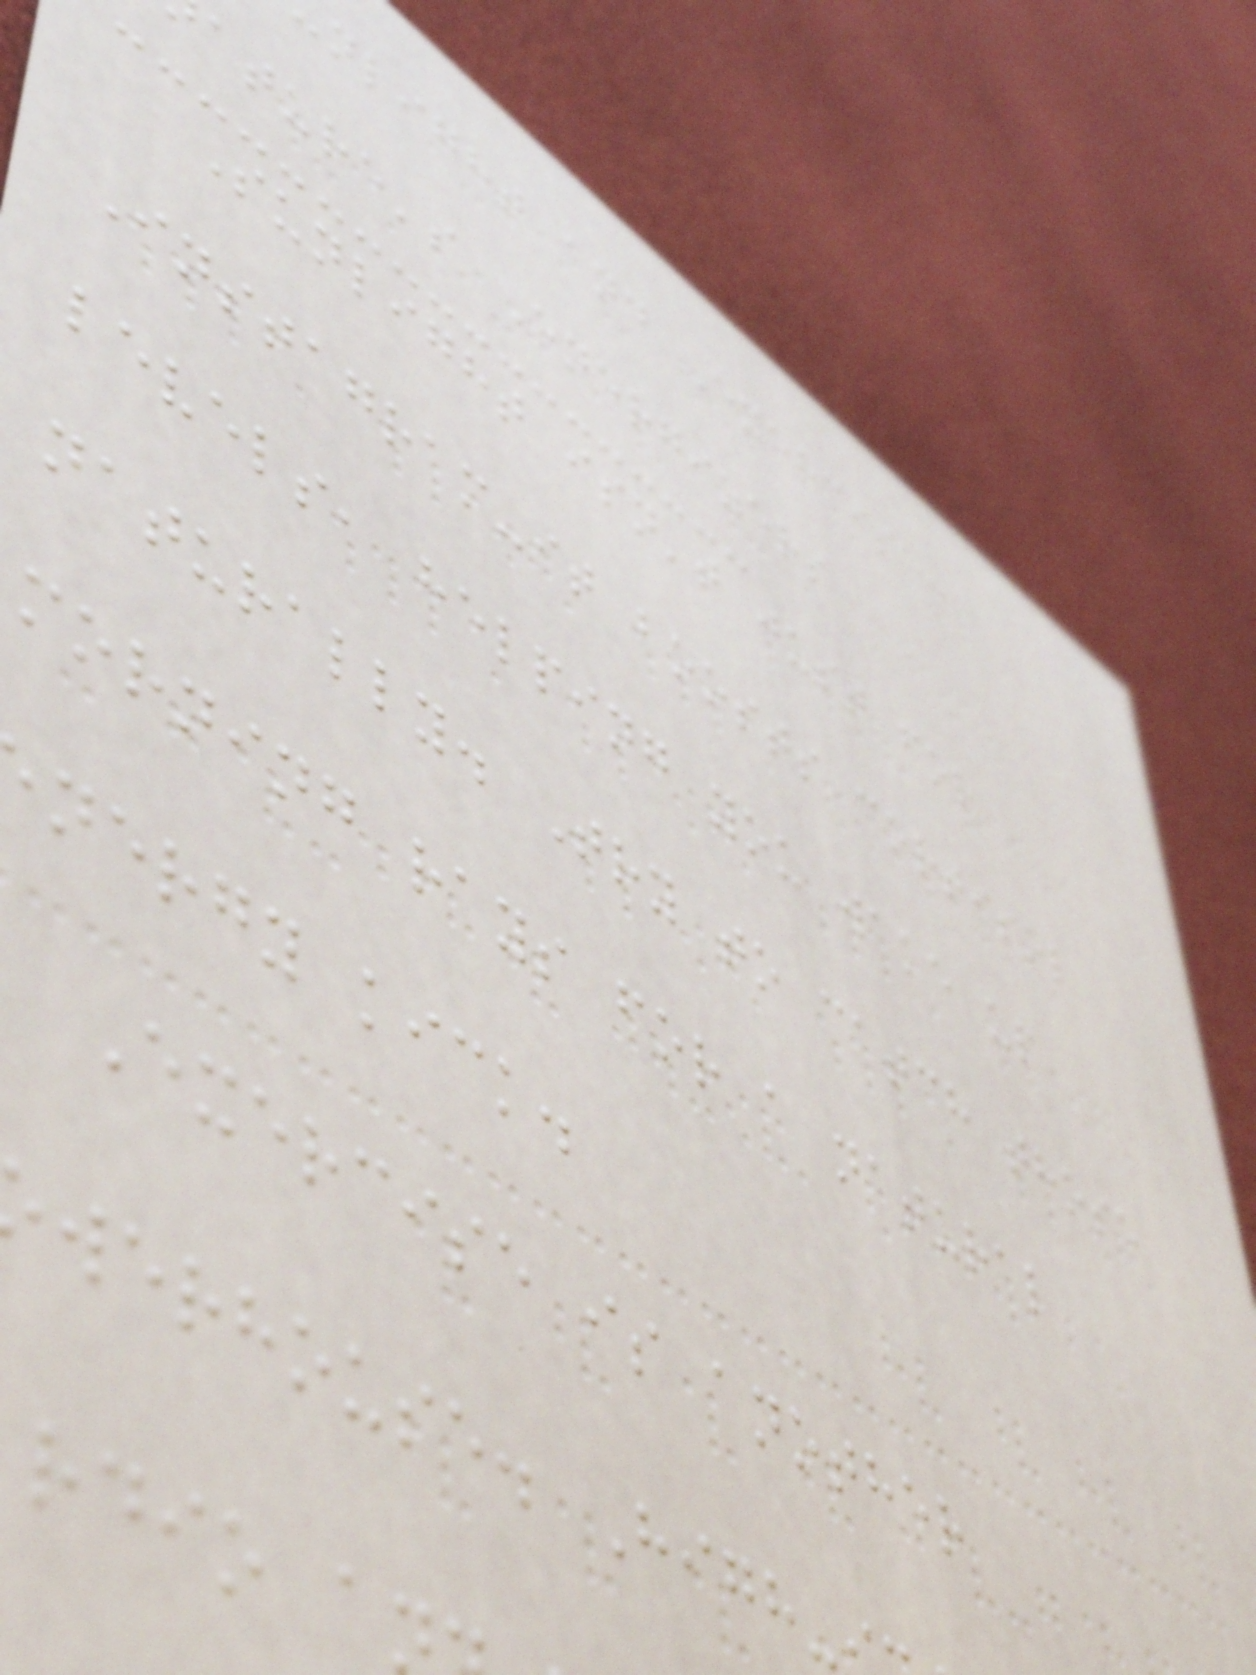nlight and Exercise:
ature's Energizers
Sunlight isn't just for
Instagram-it boosts cortisol
levels, helping you wake up
naturally. Try to catch those
morning rays for a natural
nergy kick.
Exercise is another
werhouse. High-
